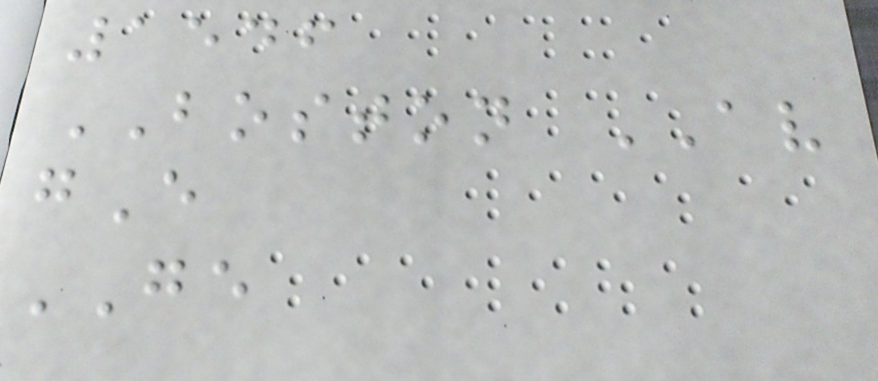1546
BOSTON AV
gE
GE
